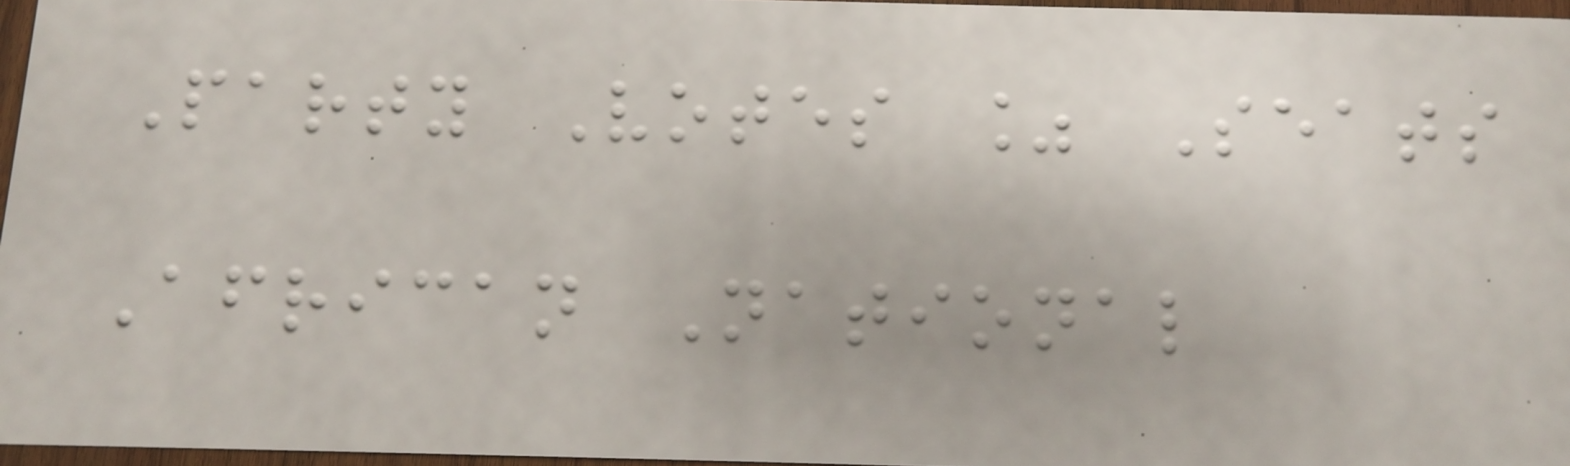Party Votes % Seats
African National
